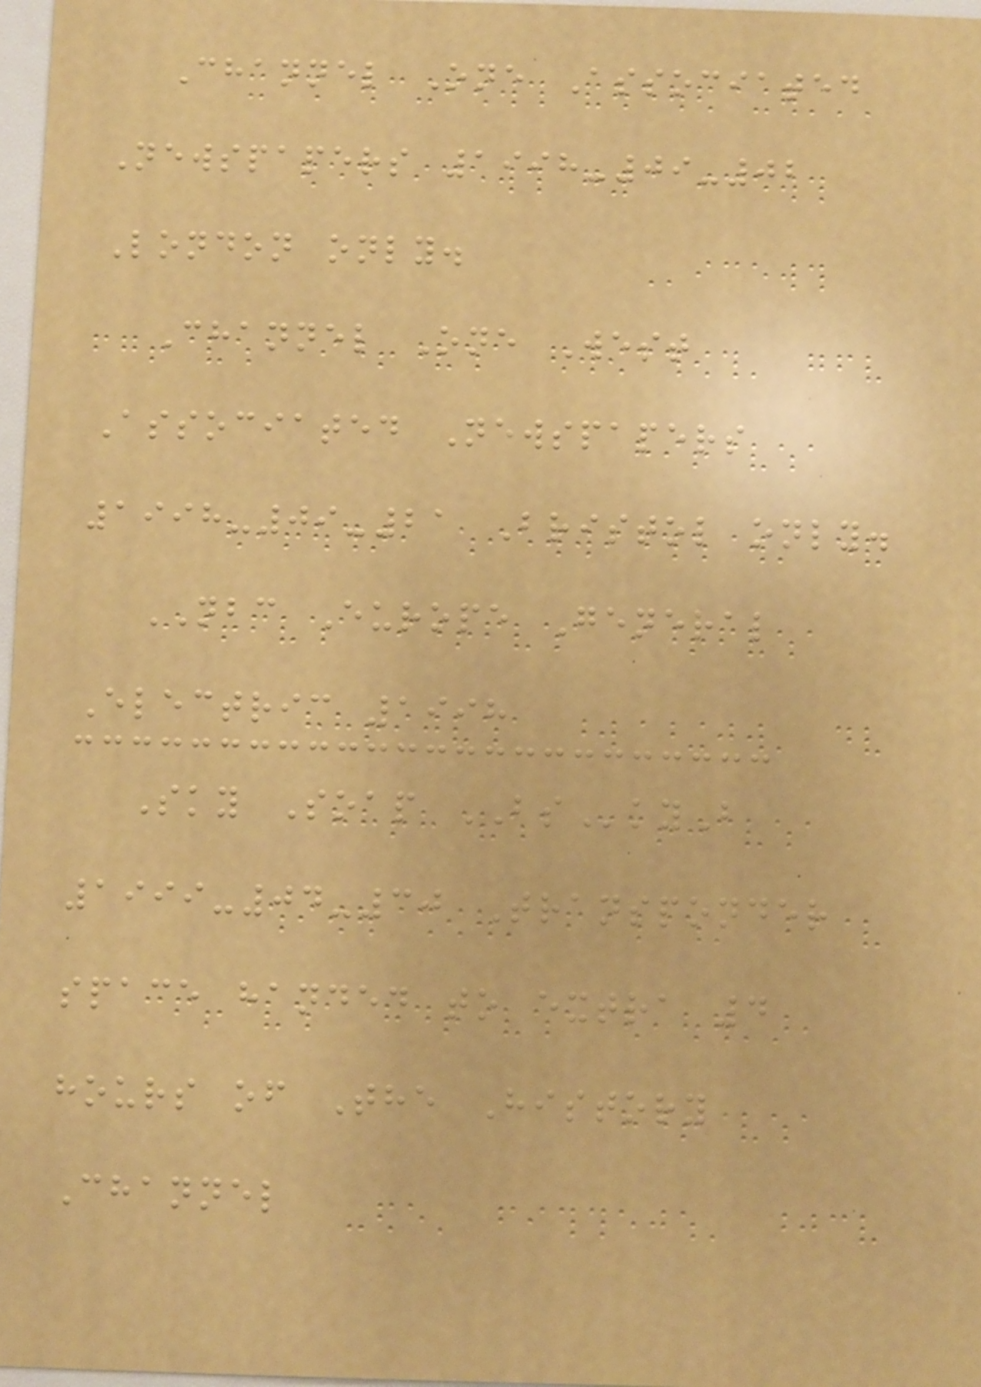Channel One Associated
Newspapers 1998-09-02
London only.
Channel One West
Associated Newspapers
1998-09-21 Bristol only.
NBC Europe General
Electric 1998
Sky Soap BSkyB
1999-04-30 Transponder
space handed to extra 4
hours of The History
Channel
